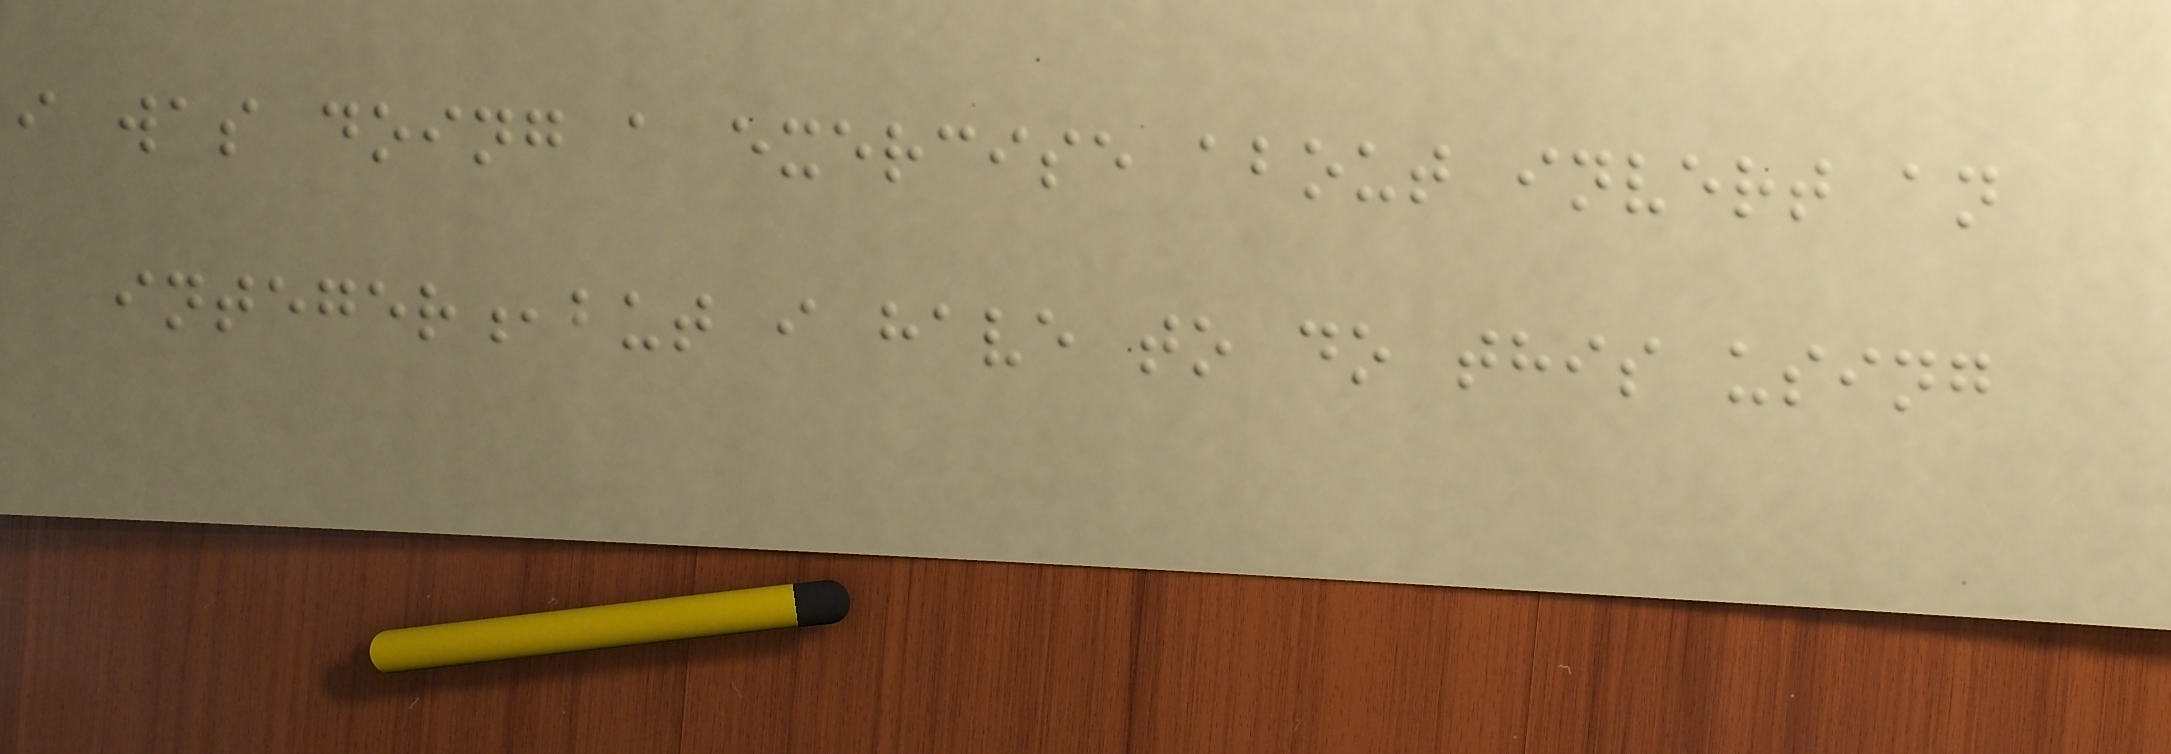i was doing a exercise about invert an
integer,but i have to do this using
